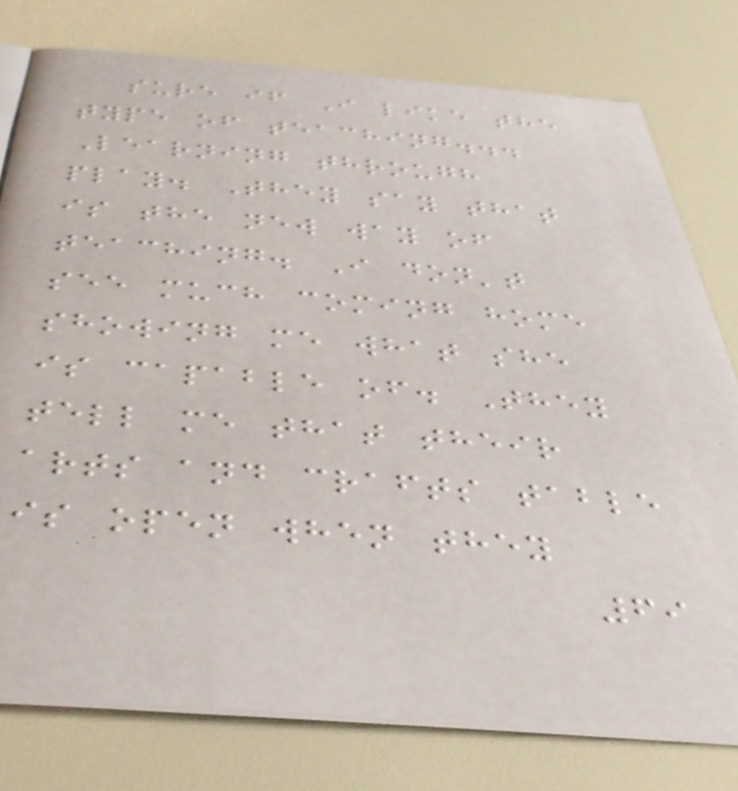sure if I like the
type of teaching...
Learning through
play. They say that
is the new way of
teaching. I don't
see much coming home
showing me what she
is capable of. They
tell me that their
arts and crafts table
is open when they
69
